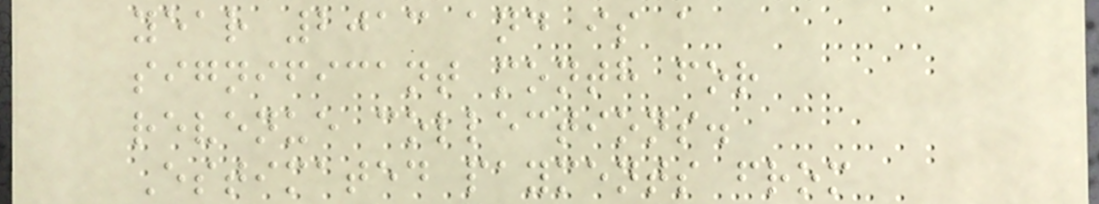year 2013 and is a
significant month for
revenue collections.
Estimated payments from
